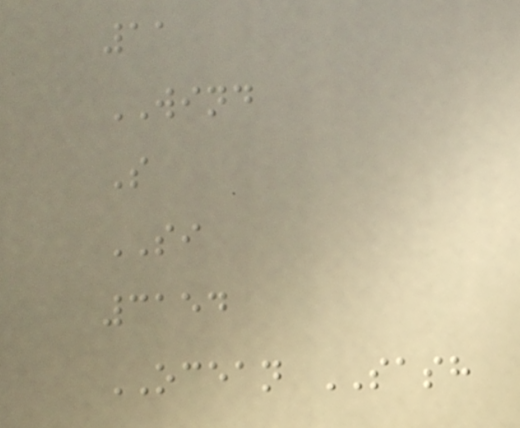11
WIND
S
SI
3154
OCEAN SASH
